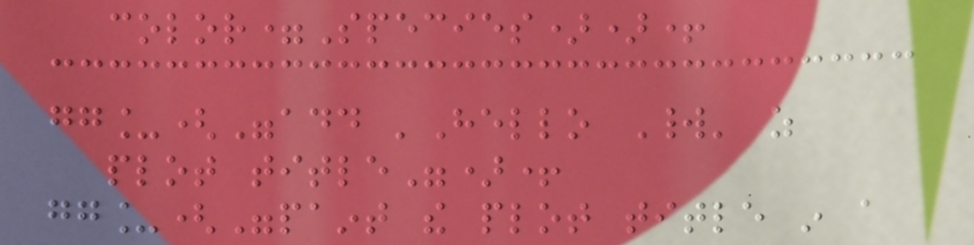color=Species))+
gg_("add 'Hello World' as
plot title")+
gg_("paint the plot title in a
